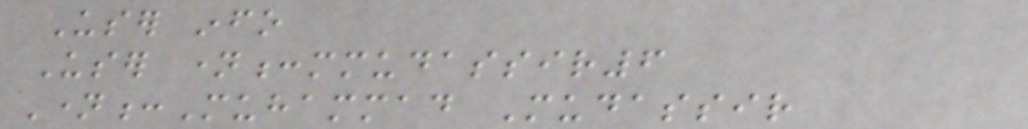User info
User name:mmudassir6
Name:Muhammad Mudassir
